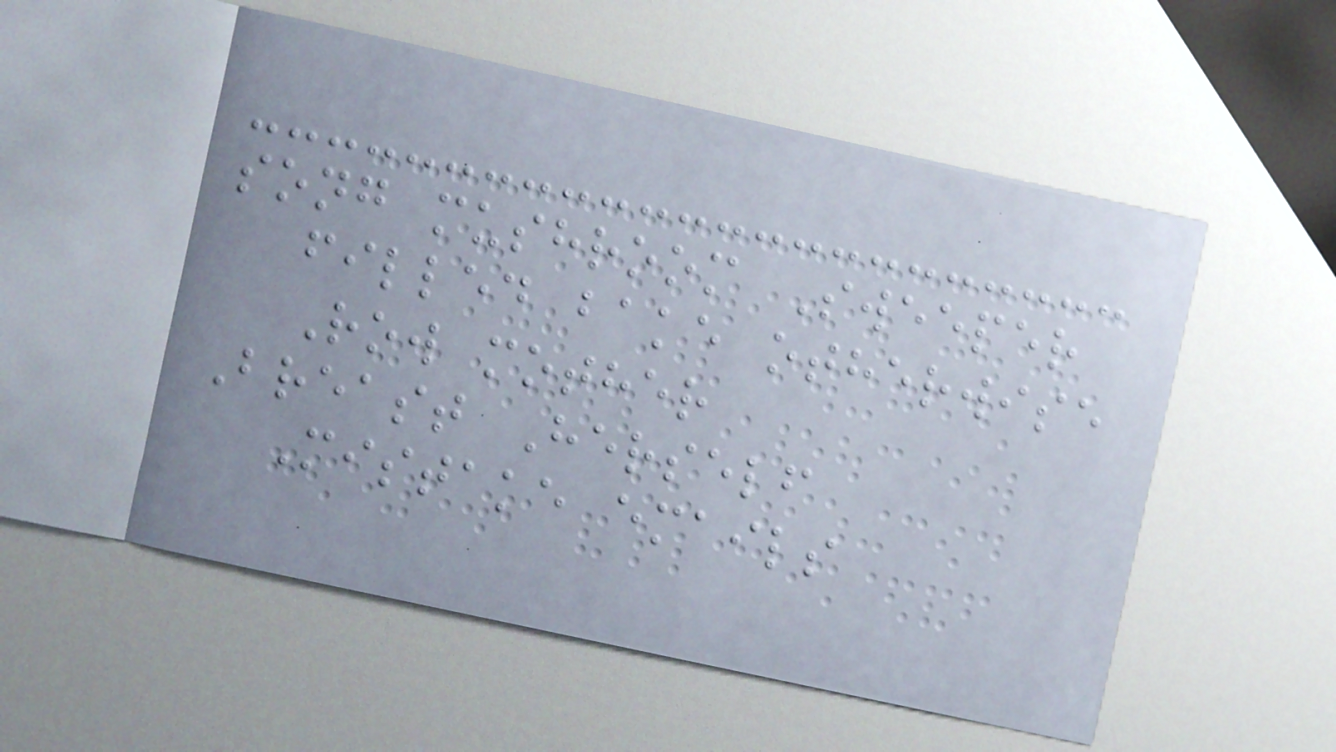song mushroom Sweeper
filled bake otherwise
Row mother
Breast Herself
Mistake emails
